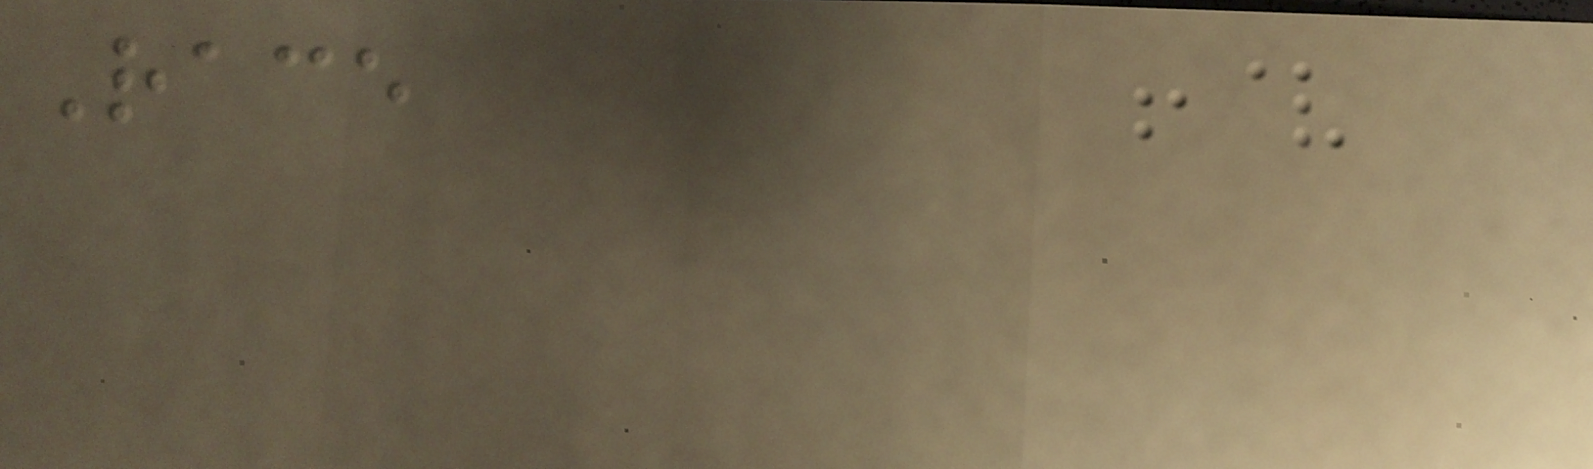Race
